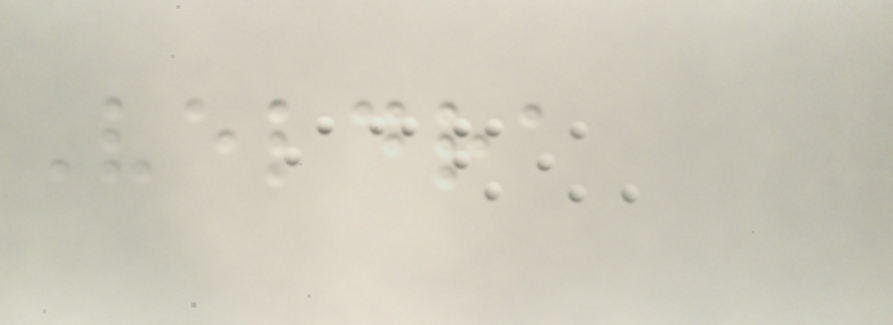Veldra
